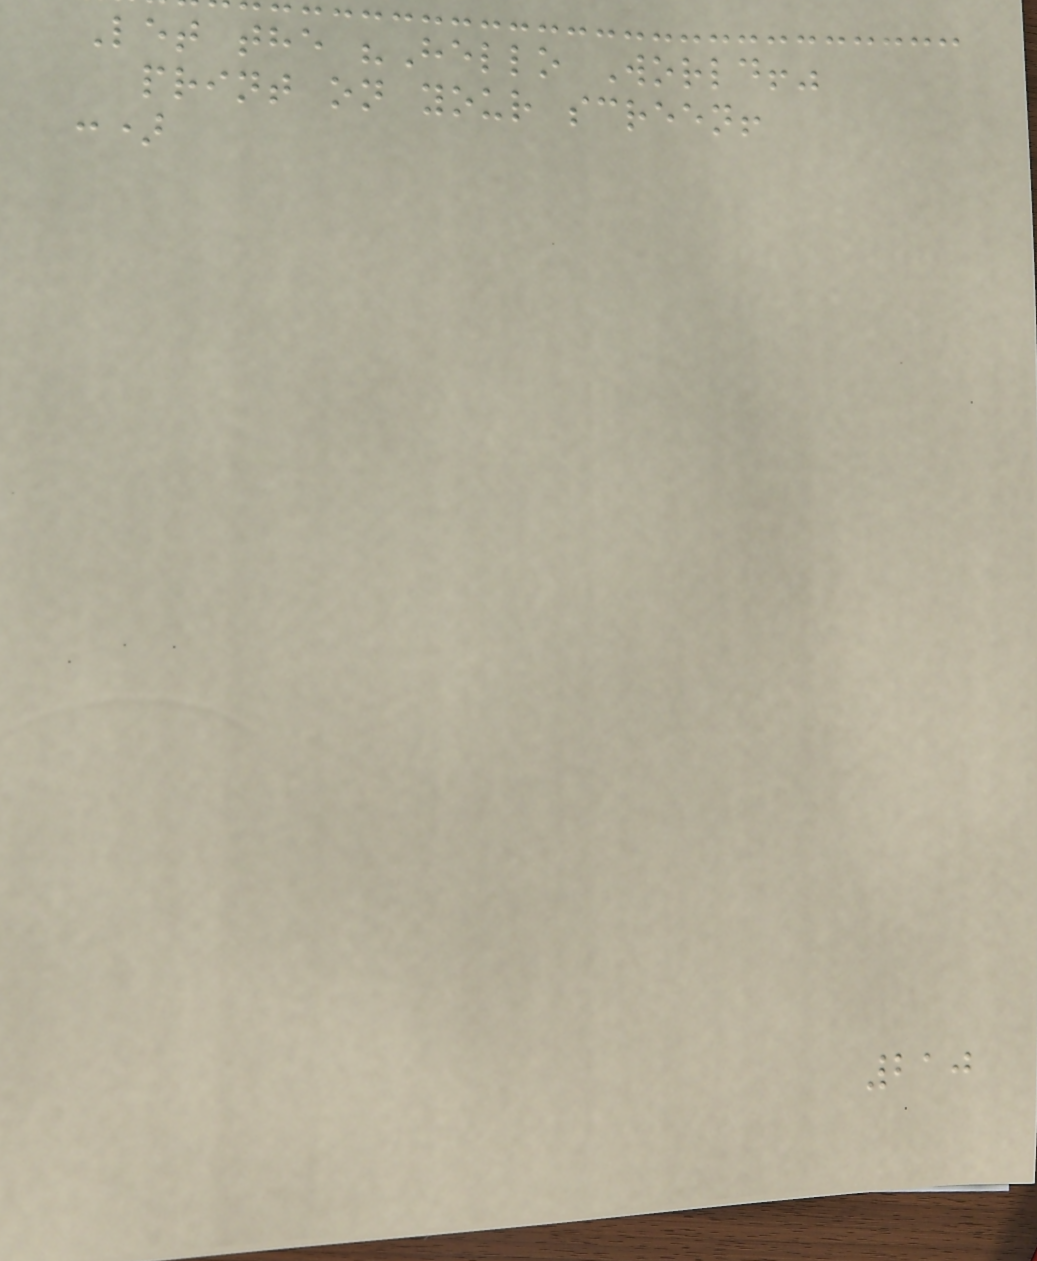Let the "Hello World!"
print on your screen!
:)
210
